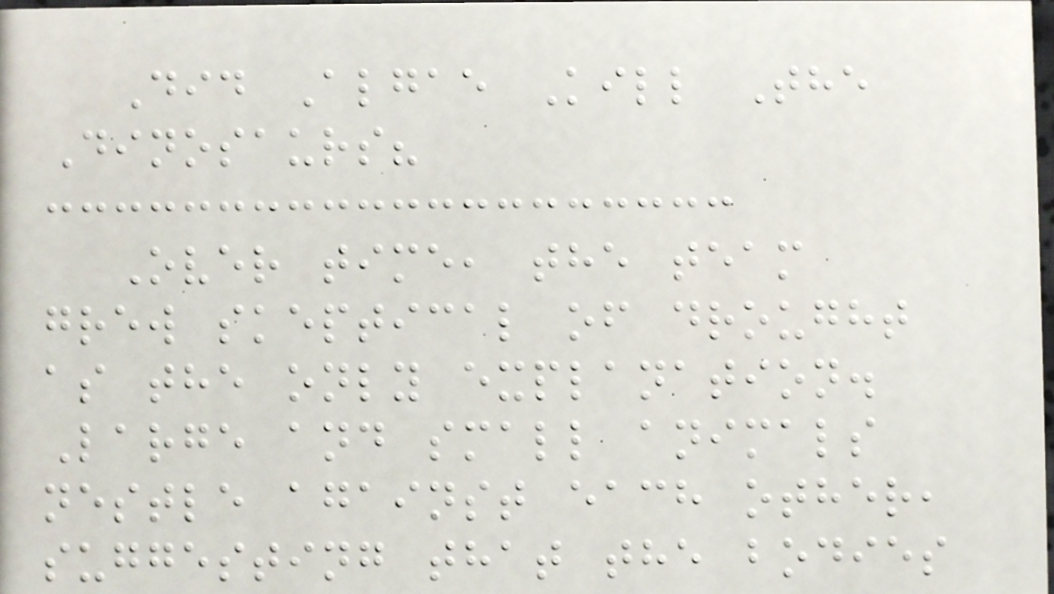Did Algae Kill The
Dinosaurs?
Over time, the team
grew skeptical of drought
as the only explanation.
Large and small animals
nestle against each other,
suggesting that the bodies
